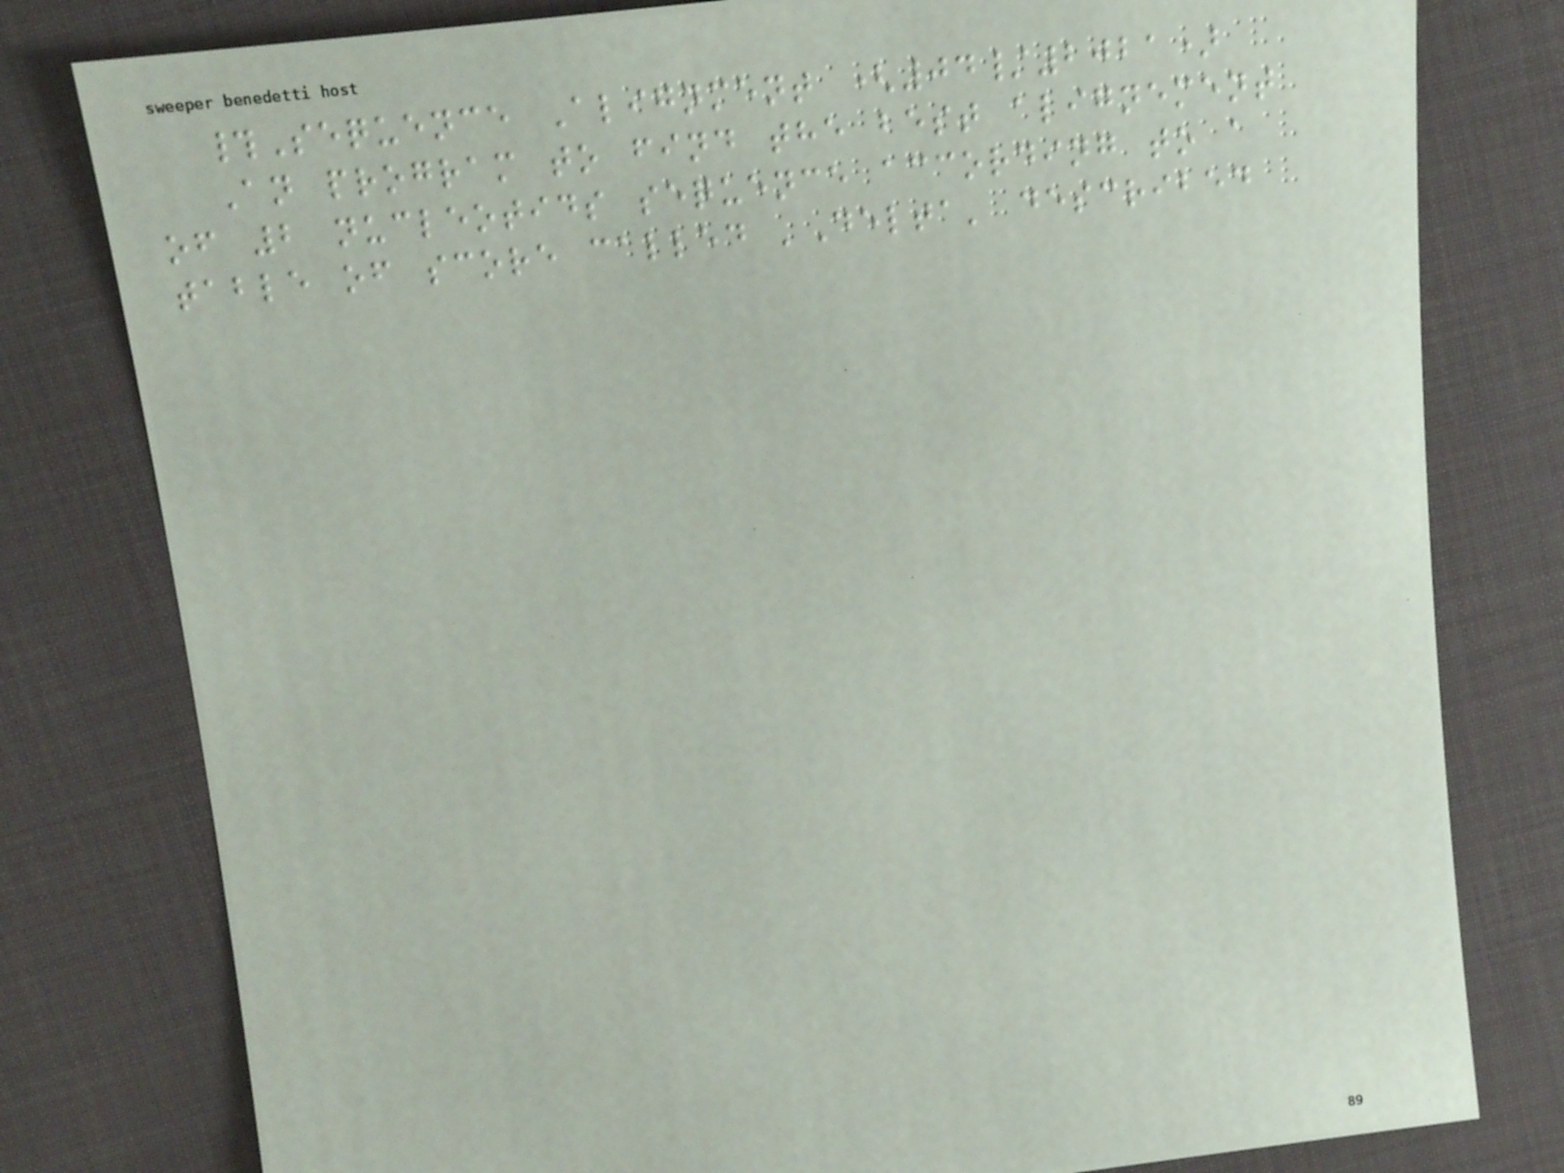#Sequence Alignment (04/2021)
An program to find the best alignement
of 2 nucleotids sequence according to a
table of score called 'Delta' described
